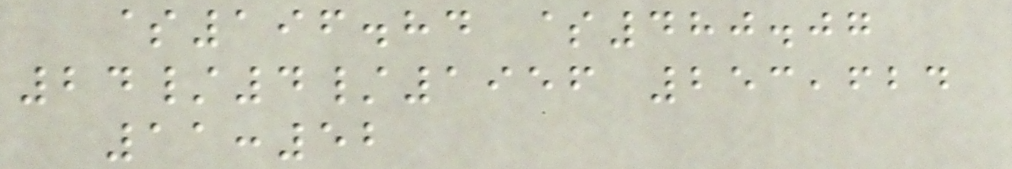$196.84 $480.07
24/4/1956 253,624
11:52
